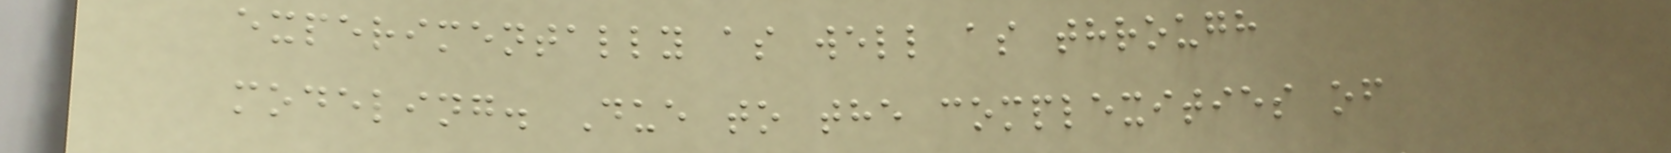experimentally as well as through
modeling. Due to the complexities of
